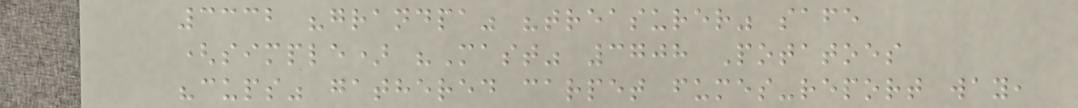3332 "grandpa" "treasurer" safe
(simple) "Mast" 3708 Potatoes
"cups" gathered carpet fumes-report way,
